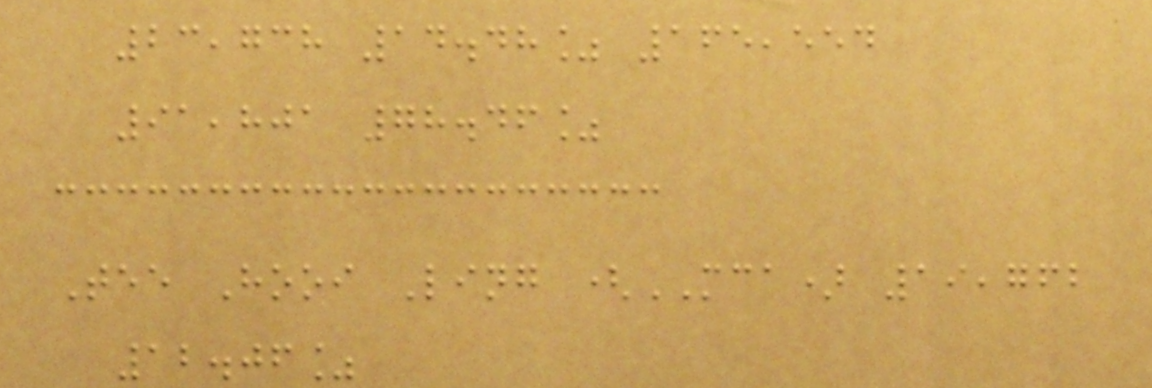23,738 14.48% 165,554
91,801 78.46%
Tee Hooi Ling (MCA) 19,762
12.06%
